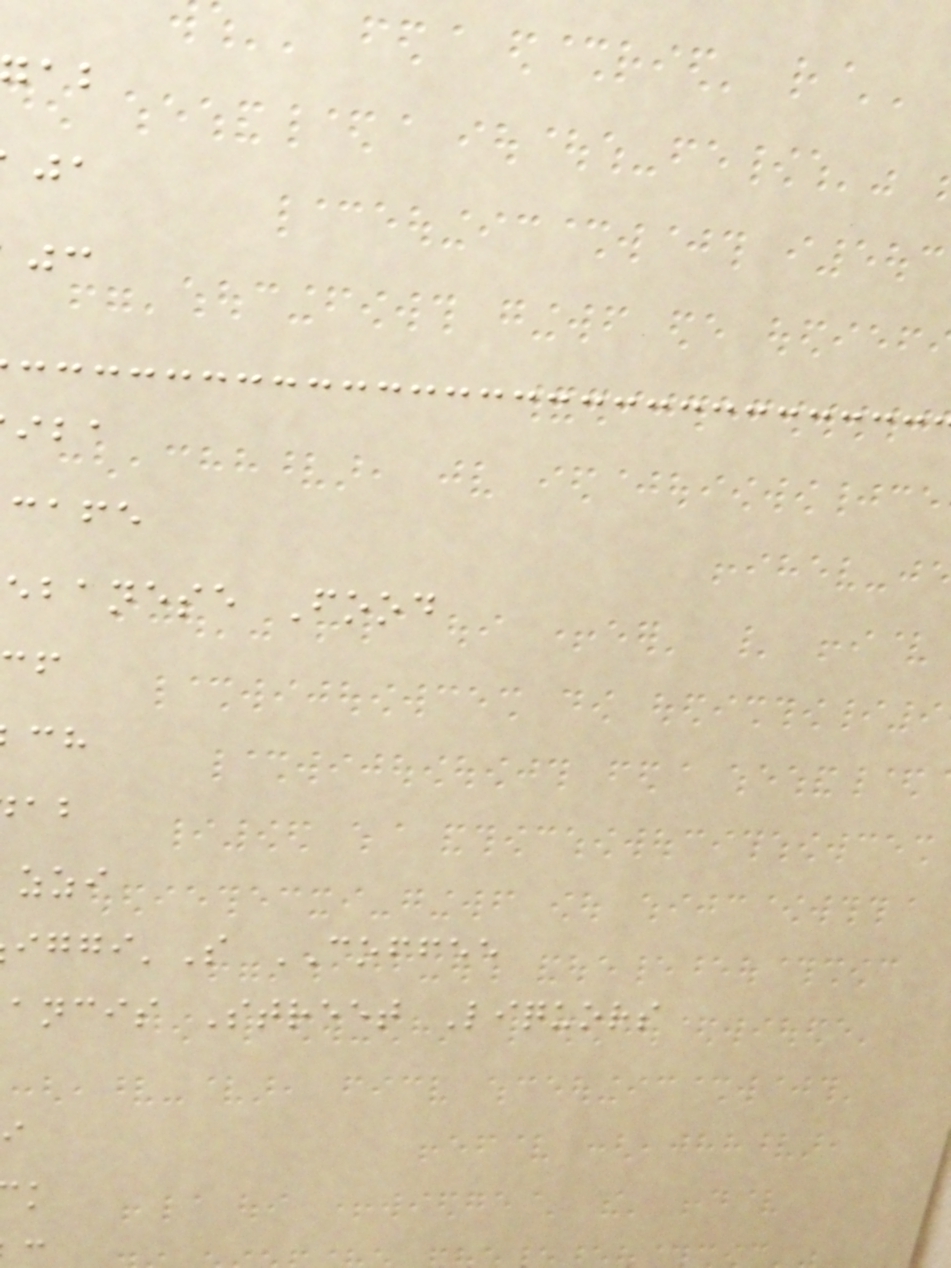cafe
ebanese Food
'S COFFEE
ancis Street Liquors
